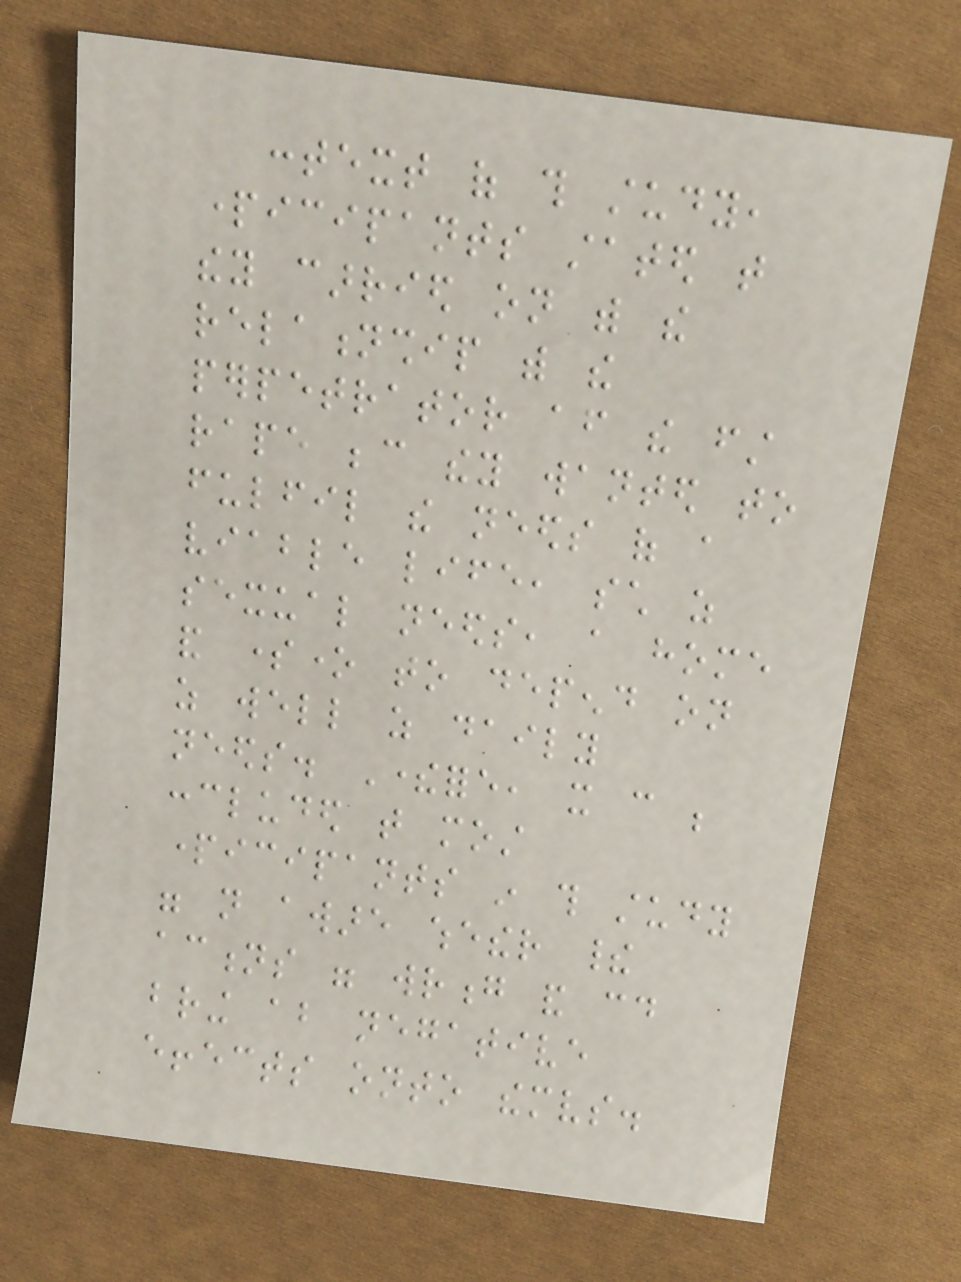context of this study,
participants stated that
they carried on with the
relationship with the
perpetrator after the first
rape because they wanted to
fulfil the needs of a
viable life, such as
sexual needs, a home
and someone to depend on
as well as daily
needs. Therefore, it can be
concluded that most
participants in this study
were not aware whether their
actions were wrong and could
bring about negative
effects onto themselves.
